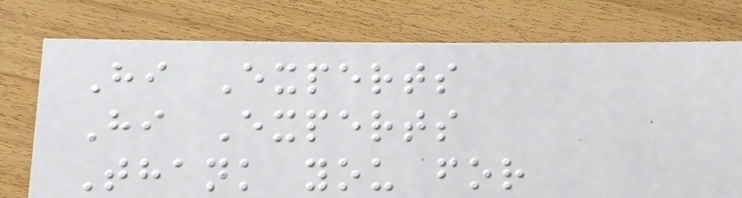Hi Experts
Hi Experts
Thank you for
